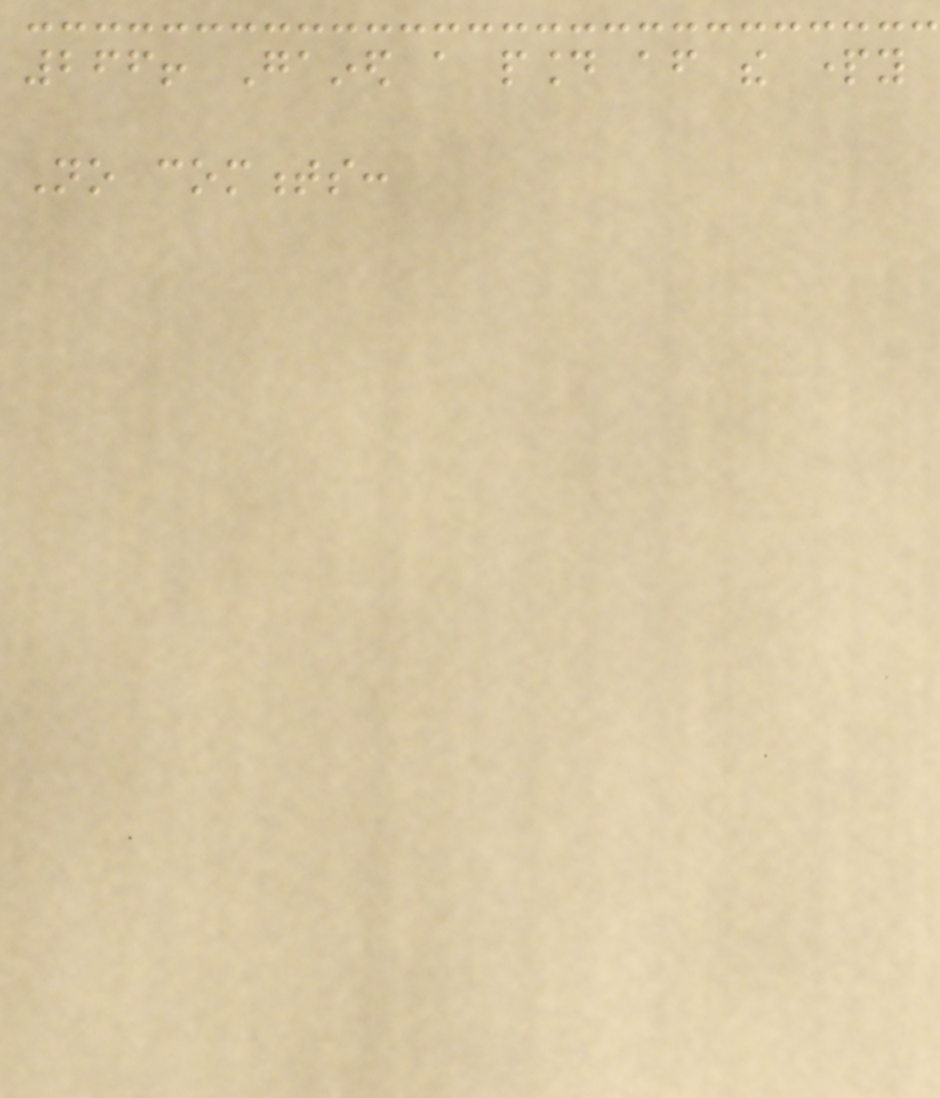266! Gained a pound after the party
No comments:
